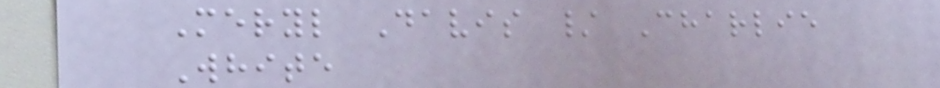Meryl Davis / Charlie
White
